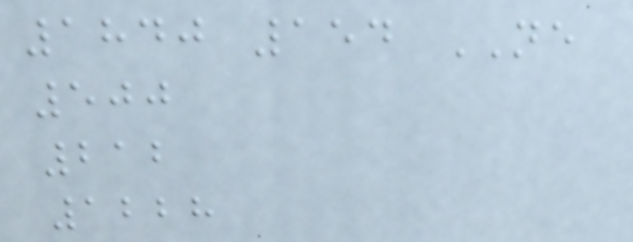1840 154 NE
500
212
1228
